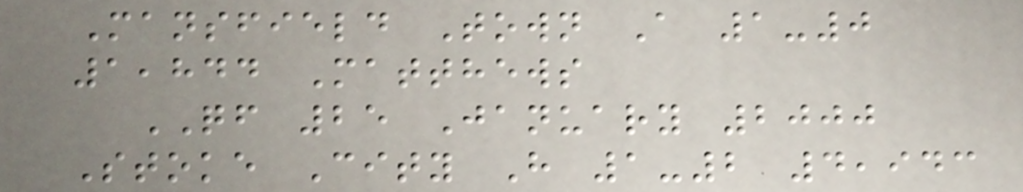Mansfield Town A 1-0
1,844 Matthews
QF 25 January 2000
Stoke City H 1-2 4,943
